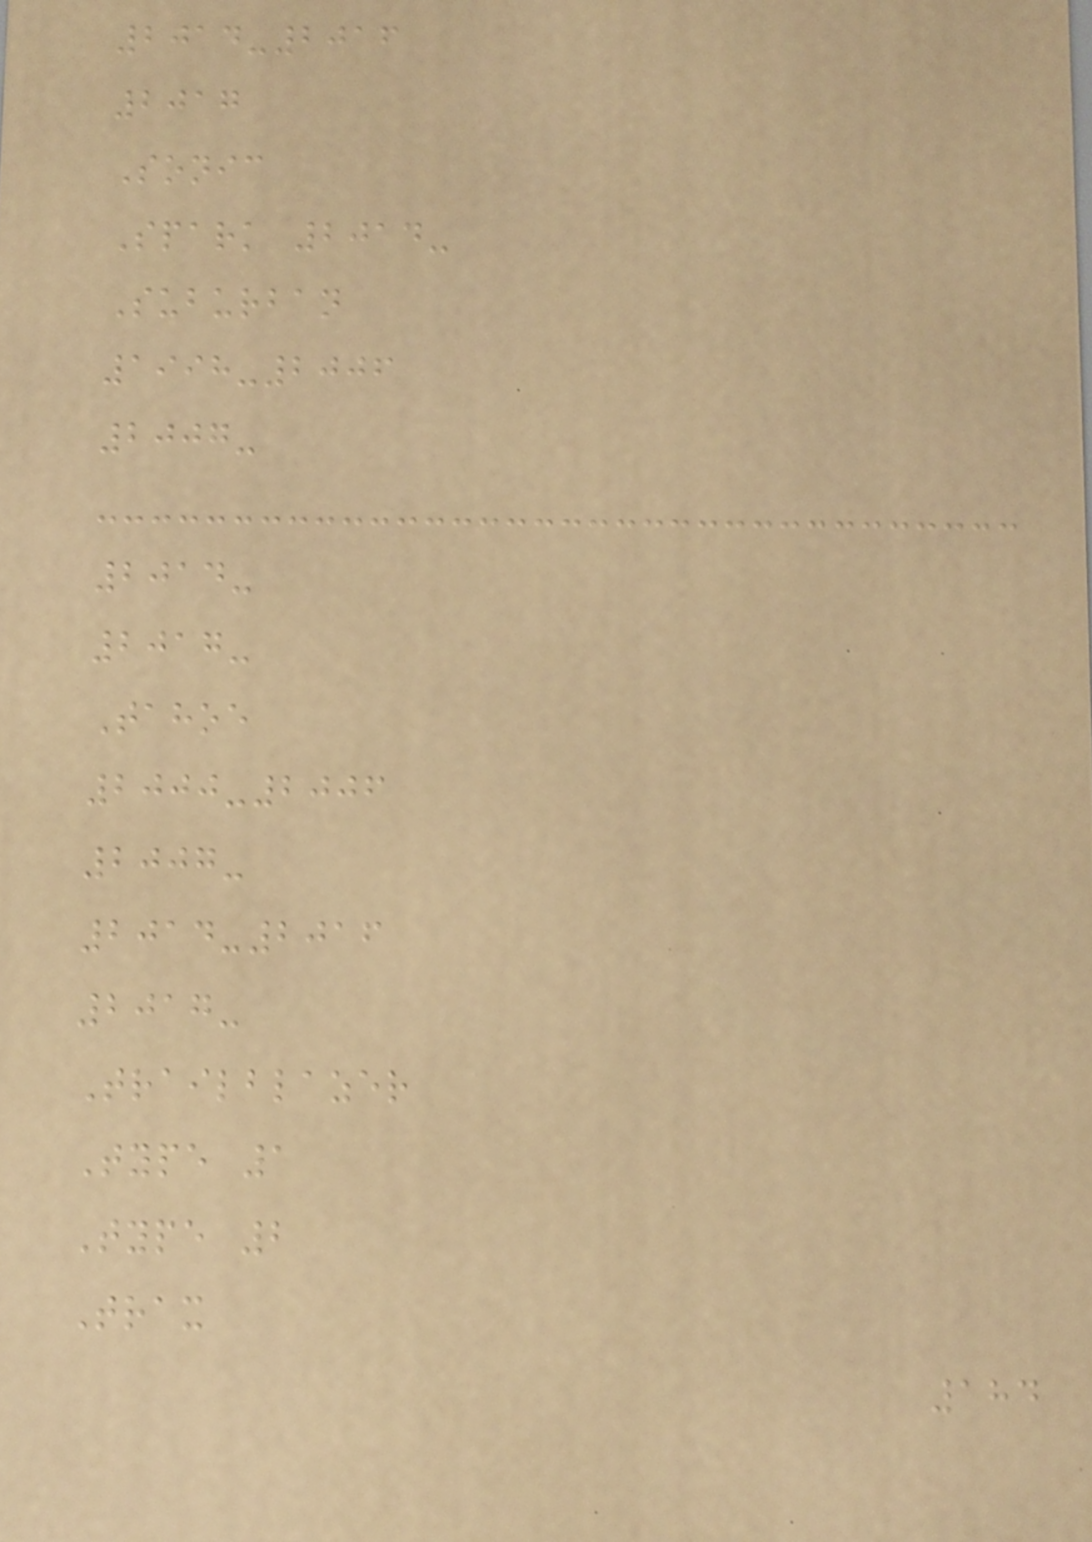2014-2016
2017
Sonic
Spark 2014-
Suburban
1998-2006
2007-
2014-
2017-
Tahoe
2000-2006
2007-
2014-2016
2017-
Trailblazer
Type 1
Type 2
Trax
184
